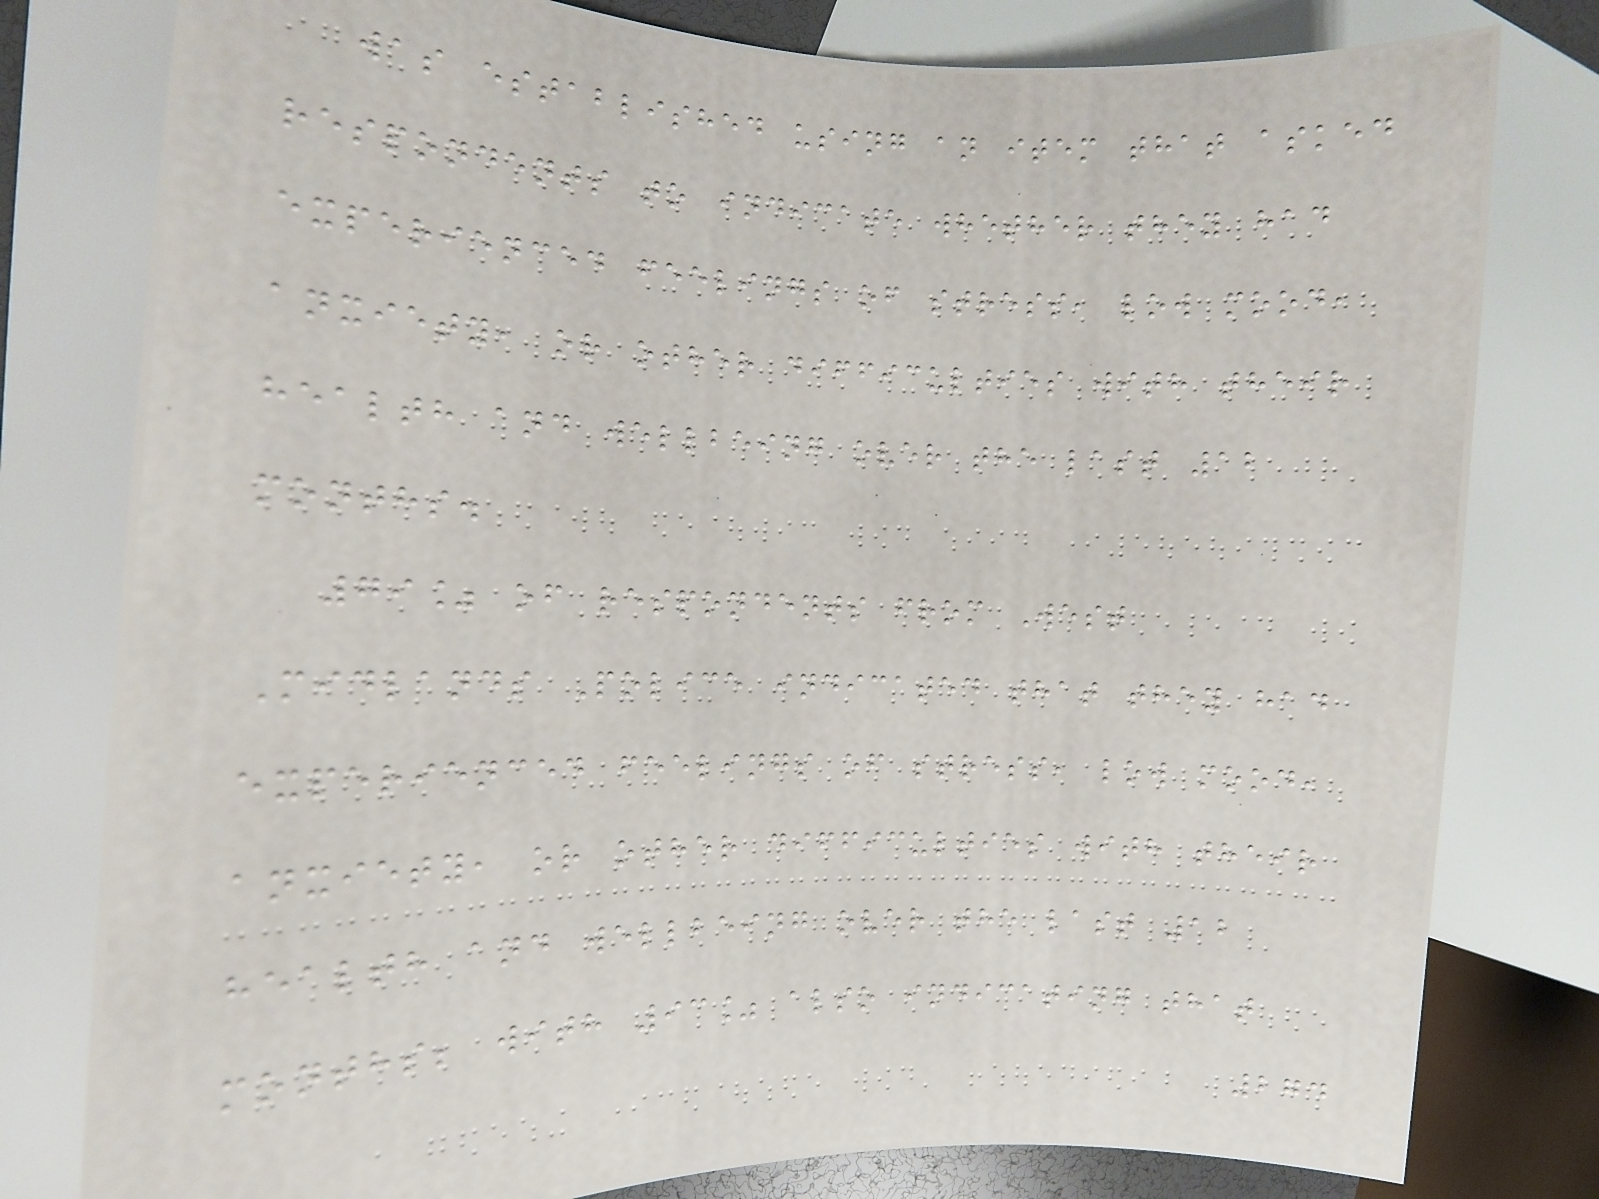was established using an item that asked
respondents to indicate whether they had
experienced feelings of stress, low mood,
anxiety, or other difficulties with their
health and wellbeing over the last 12
months.
79% of respondents from West
Midlands Police indicated that they had
experienced feelings of stress, low mood,
anxiety, or other difficulties with their
health and wellbeing over the last 12
months; with 93% also indicating that
274
